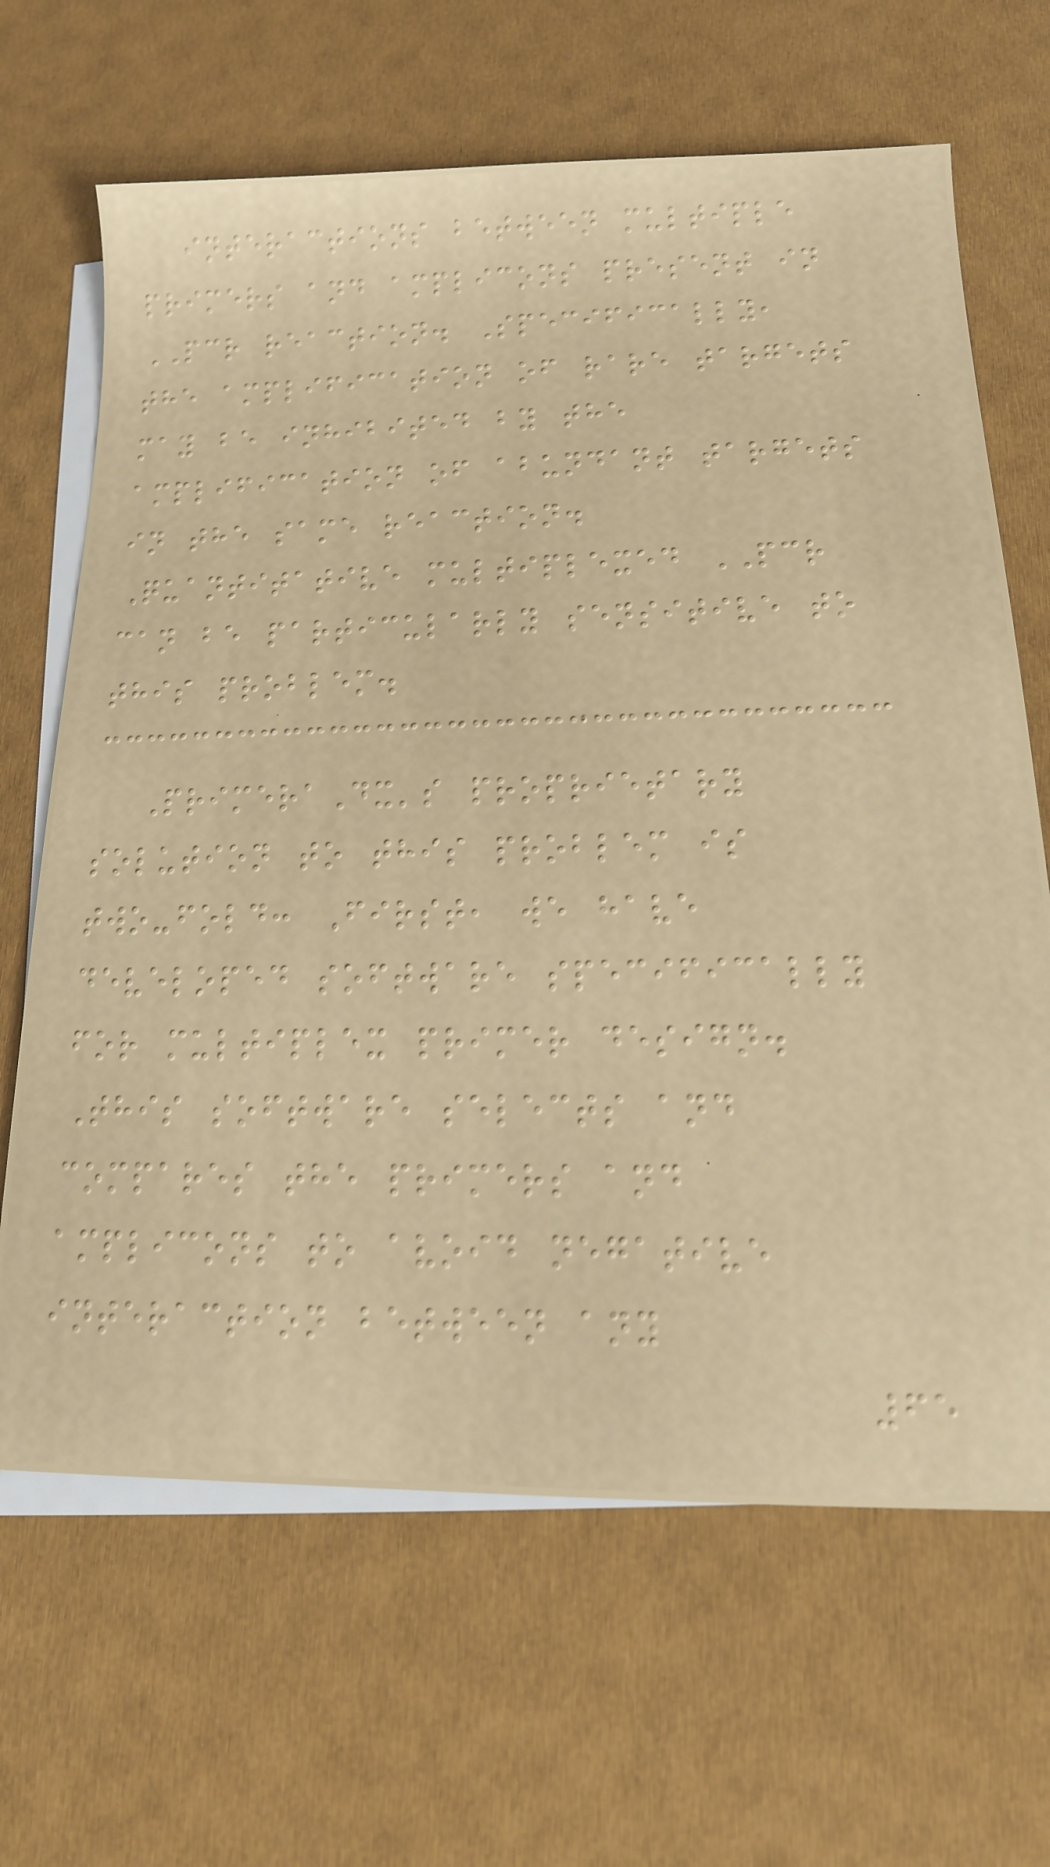interactions between multiple
primers and amplicons present in
PCR reaction. Specifically,
the amplification of rare targets
may be inhibited by the
amplification of abundant targets
in the same reaction.
Quantitative multiplexed PCR
can be particularly sensitive to
this problem.
PrimeraDx's proprietary
solution to this problem is
two-fold: First, we have
developed software specifically
for multiplex primer design.
This software selects and
compares the primers and
amplicons to avoid negative
interaction between any
65
